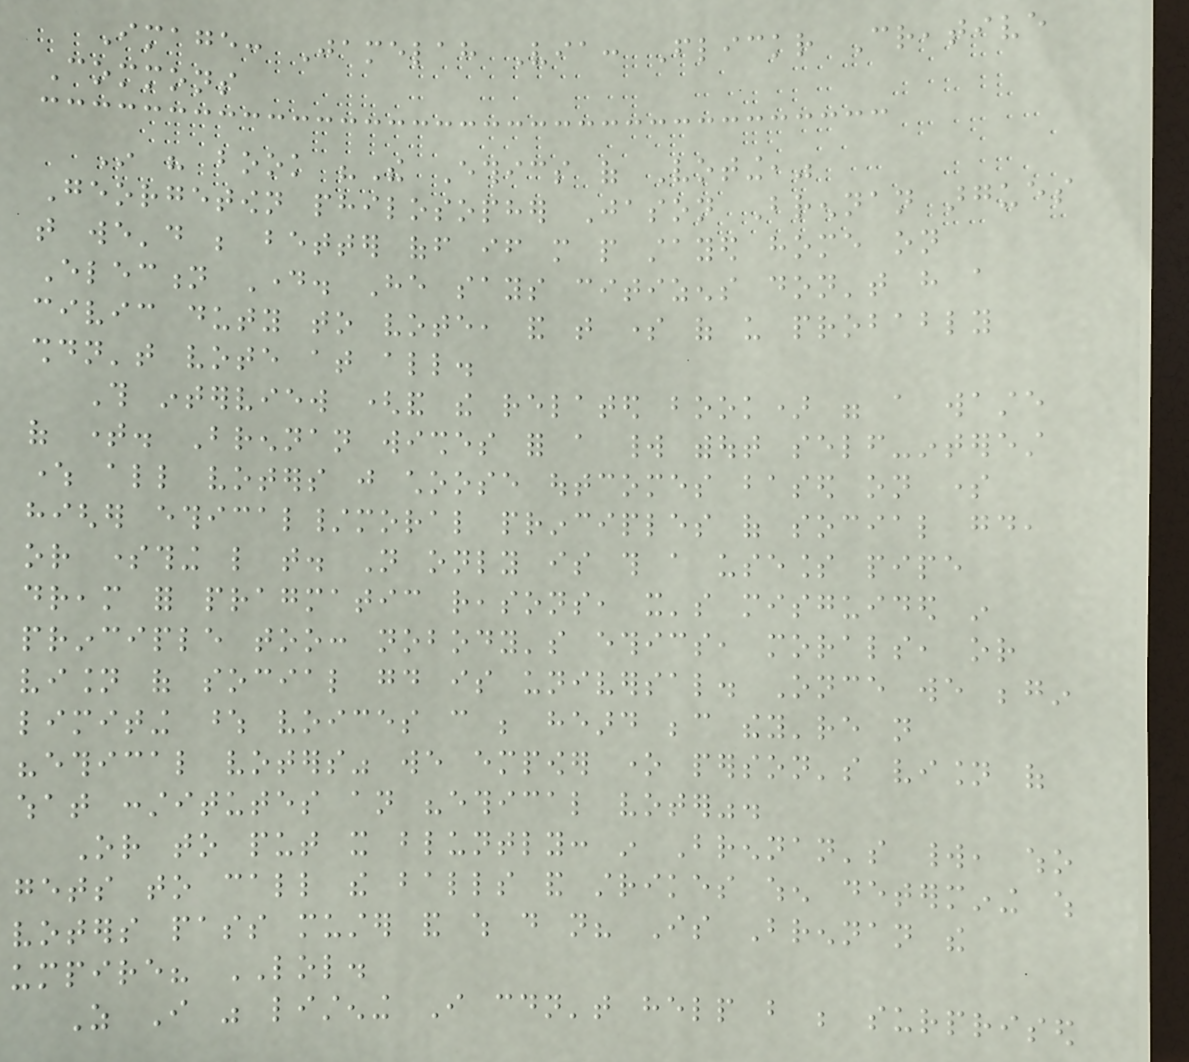Image: Jamelah Via: Flickr Creative
Commons
In his book "The Ethics of Voting,"
Georgetown philosopher Jason Brennan argues
that we'd be better off if more people stayed home on
Election Day. He says citizens don't have a
civic duty to vote, and that some of us probably
shouldn't vote at all.
This interview (and the related book) were a waste
of time. Brennan wishes for a world without self-interest
where all voters just choose outcomes based on some
higher ethical/moral principles of social good,
or something like that. Not only is this a useless pipe
dream for pragmatic reasons, it's misguided in
principle too: nobody's ethics, morals, or
vision of social good is universal. Once we begin
limiting whose voices can be heard because they're not
"ethical voters" we empower one person's vision of
what constitutes an "ethical voter".
Or to put it bluntly: in Brennan's world, who
gets to call the balls and strikes when determining which
voters pass muster and which do not? Is Brennan the
umpire? LOL.
As I was listening I couldn't help but be surprised
